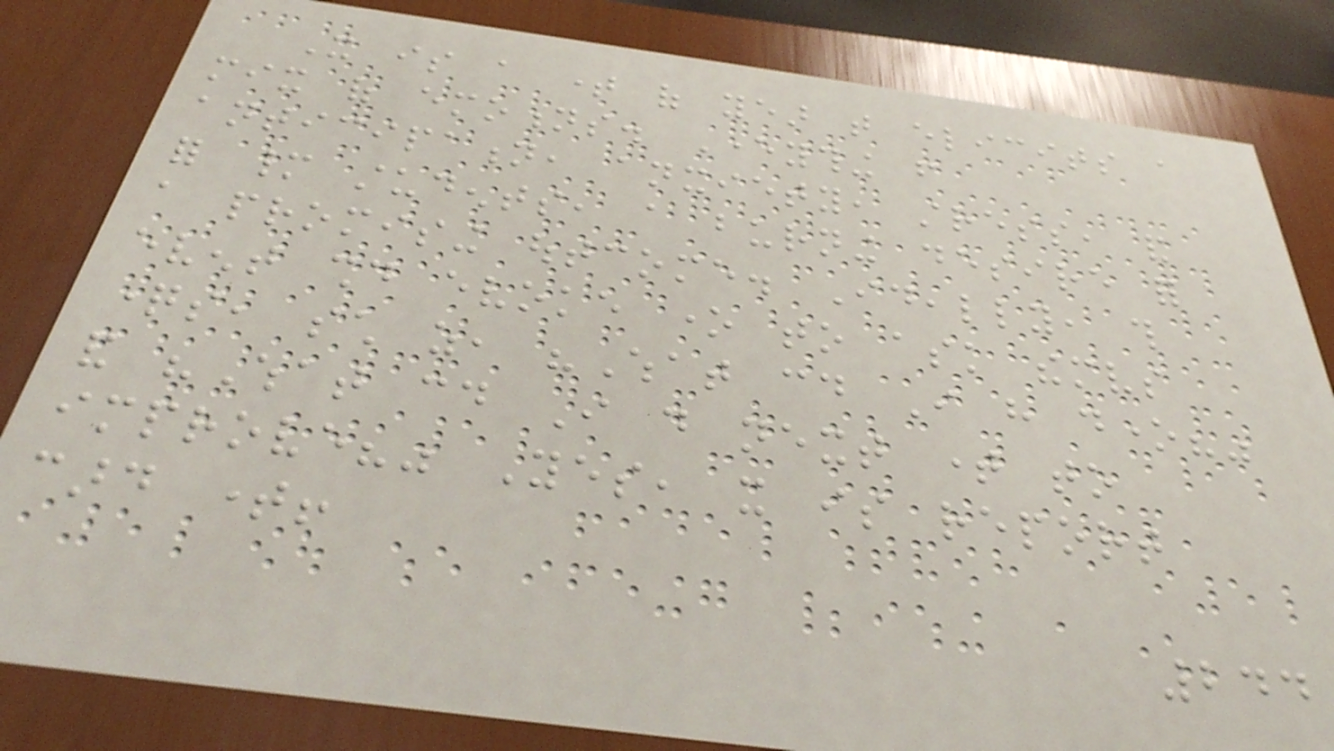It is a time of year that elicits a
mix of emotions. Everything from
anticipation, anxiety, stress, and
for many students, a burning desire for
a promising outcome. Ideally, this
event should evoke one to ask themselves
questions, such as, "What could I have done?"
and "What could I do next time to
improve?" Yes, it is report
card time!
244
